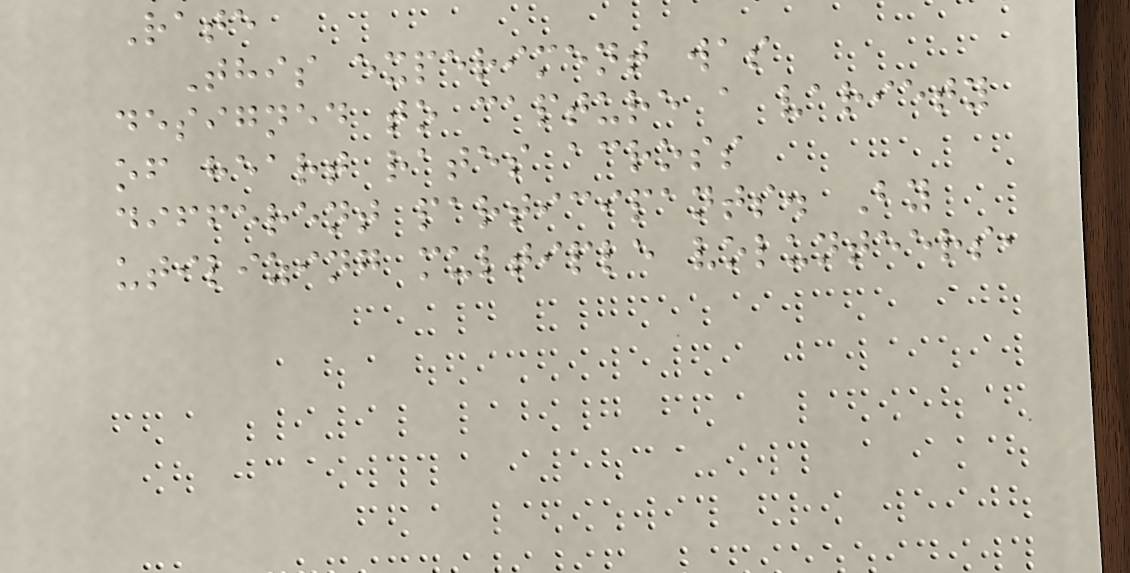Rate
This experiment was
designed to capture a variety
of heart rates across
different participants. By
utilizing multiple volunteers,
